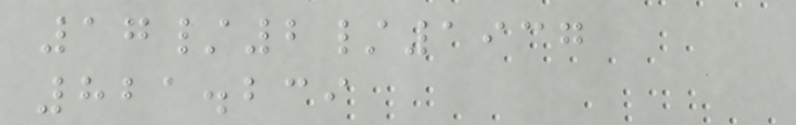17/2/1937
821.239
